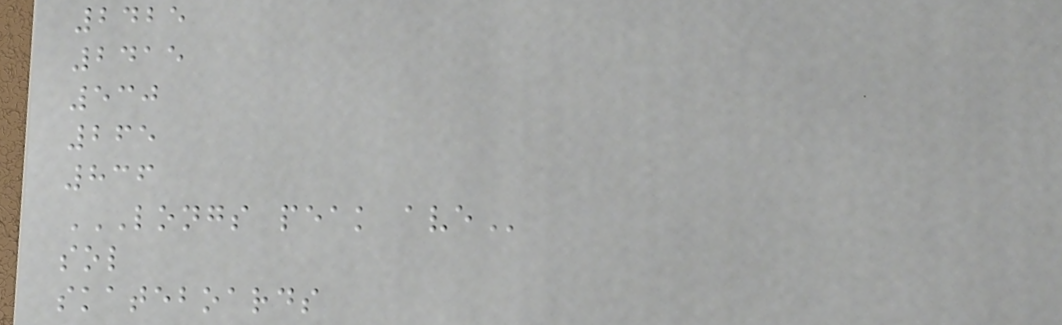2425
2415
530
265
836
LONGS PEAK AVE
sol
skateboards
